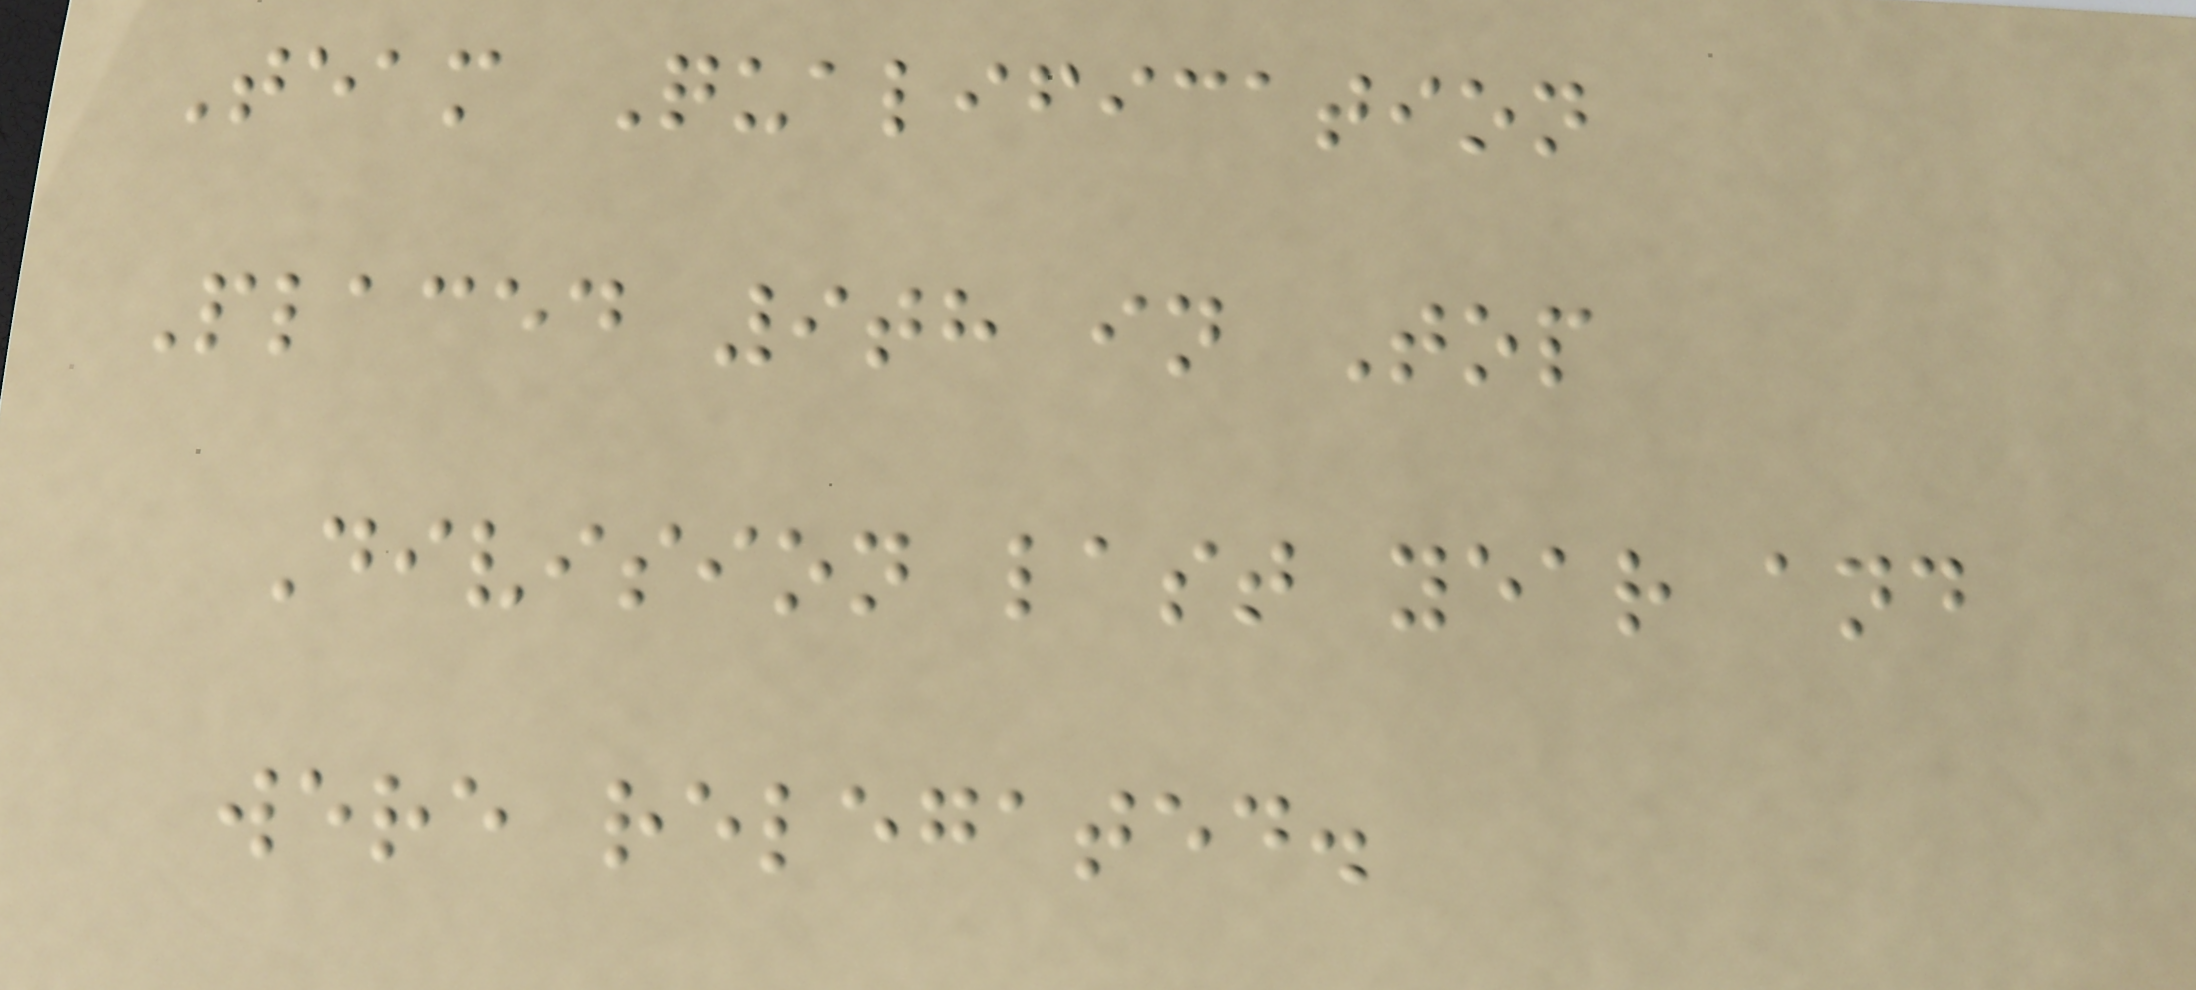Team Qualification
Placed 9th in Top
Division last year and
were relegated.
